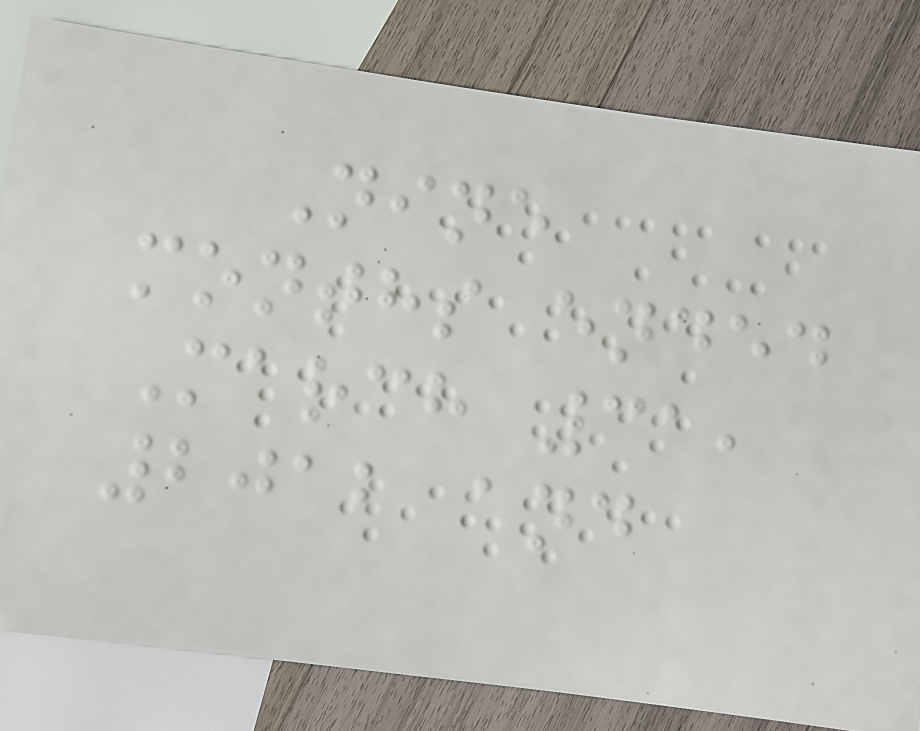Nine
months ended
March 31,
2012 and
